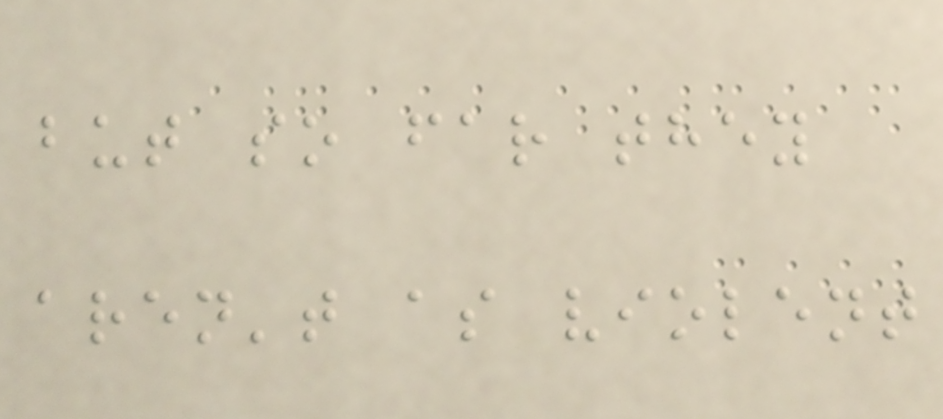but so far they
aren't as violent
